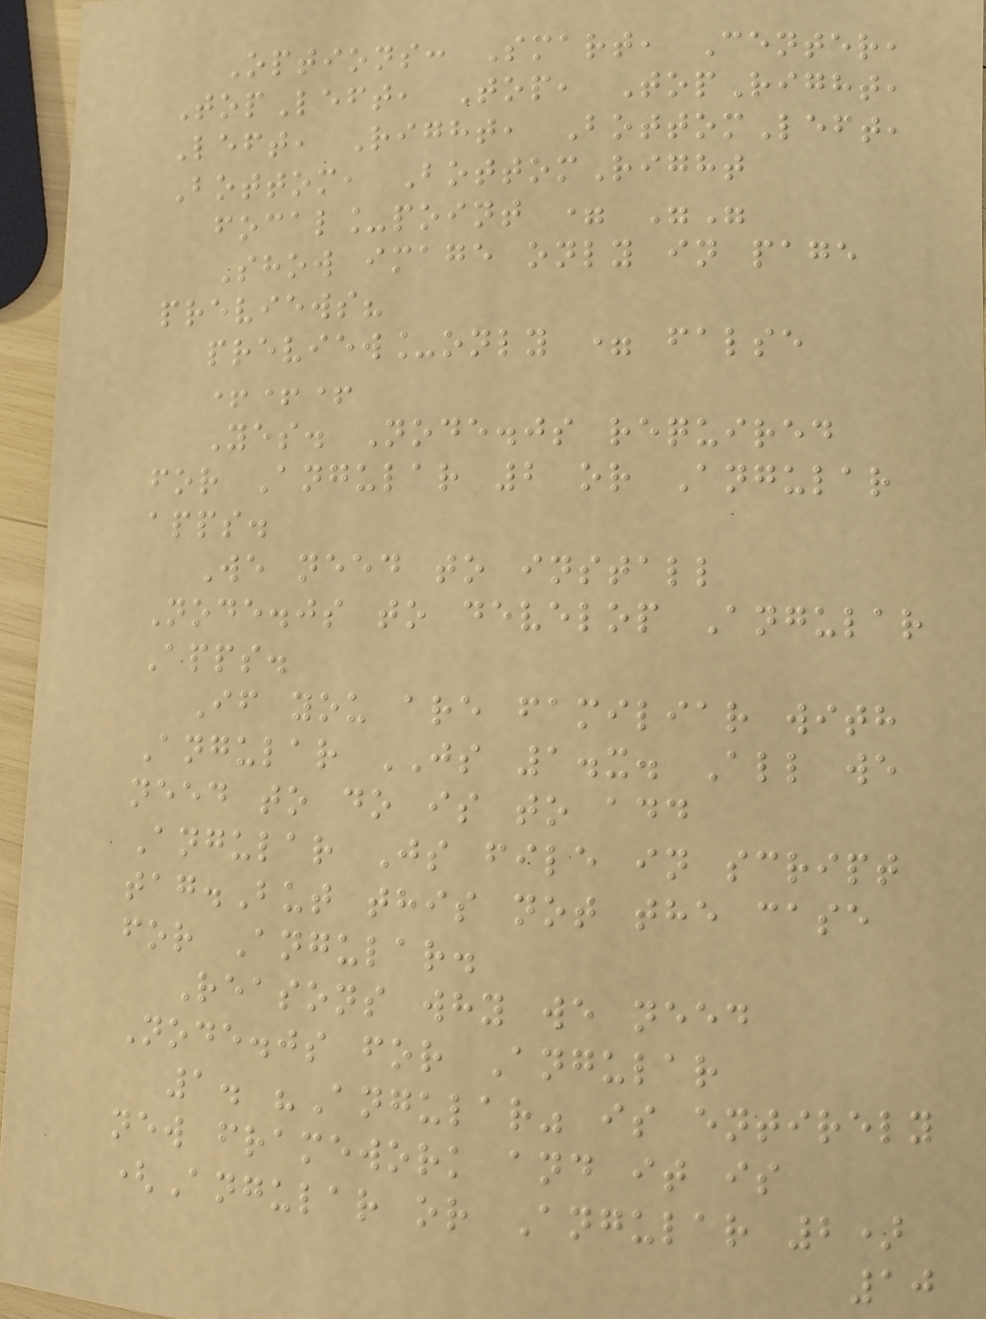Options: Smart, Center,
TopLeft, Top, TopRight,
Left, Right, BottomLeft,
Bottom, BottomRight
focal_point = ""
Show image only in page
previews?
preview_only = false
+++
Yes. Node.js required
for Angular 2 or Angular
apps.
We need to install
Node.js to develop Angular
Apps.
If you are familiar with
Angular JS 1.x. All we
need to do is to add
Angular Js file in script
tag.But this not the case
for Angular.
Reasons why we need
Node.js for Angular
1. "Angular" is entirely
new framework and it is
(Angular or Angular 2)
10
